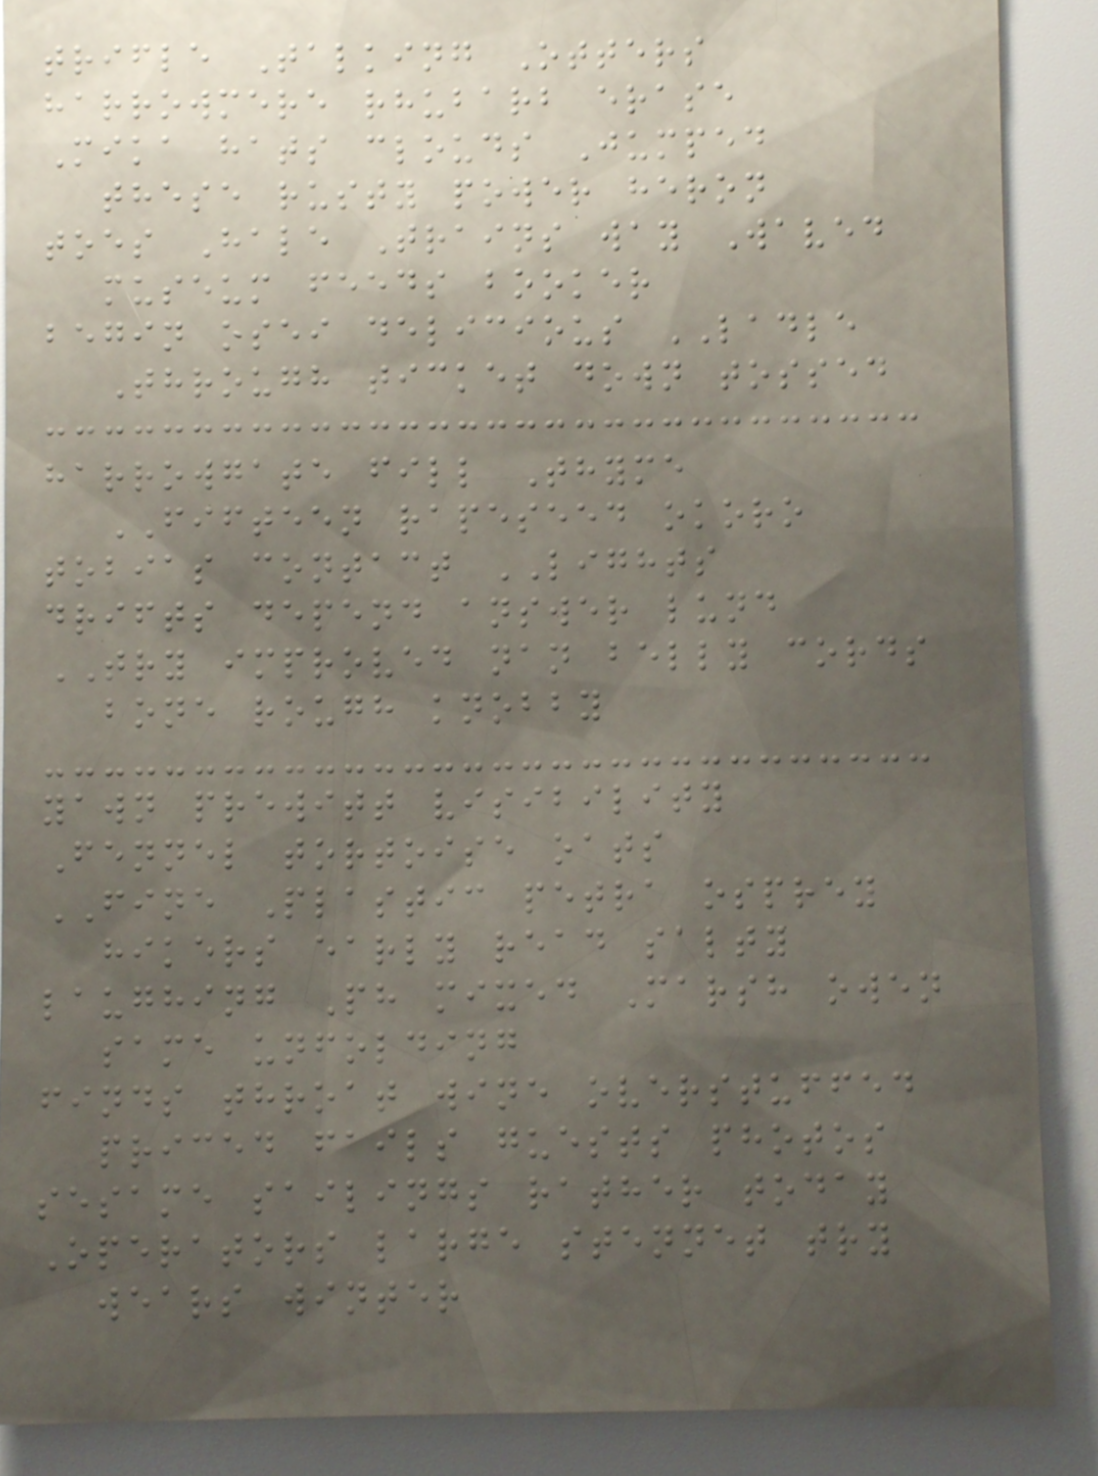trifle Talking Otters
harrowmere rhubarb erase
Mika hats clouds Jumped
these rusty power heron
toes Hale Trains way Waved
museum feeds booker
begin osei delicious LADLE
Through ticket down tossed
harrowgate fill Thyme
FIFTEEN rapeseed okoro
tobias contact LIGHTS
drifts depend answer lund
TRY improved nan belly cords
bone rough knobby
yawn prewitt visibility
Fennel tortoise oats
FINE Plastic petra osprey
hikers early read salty
laughing Ph mixed Marsh owen
same unfolding
finds throat wine overstuffed
priced fails guests photos
sesame sailings rather today
Operators large stennet try
wears winter
